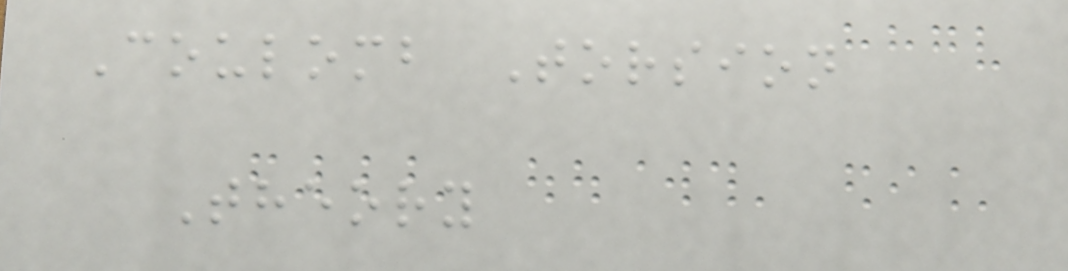Coulomb Torsion
Theory
